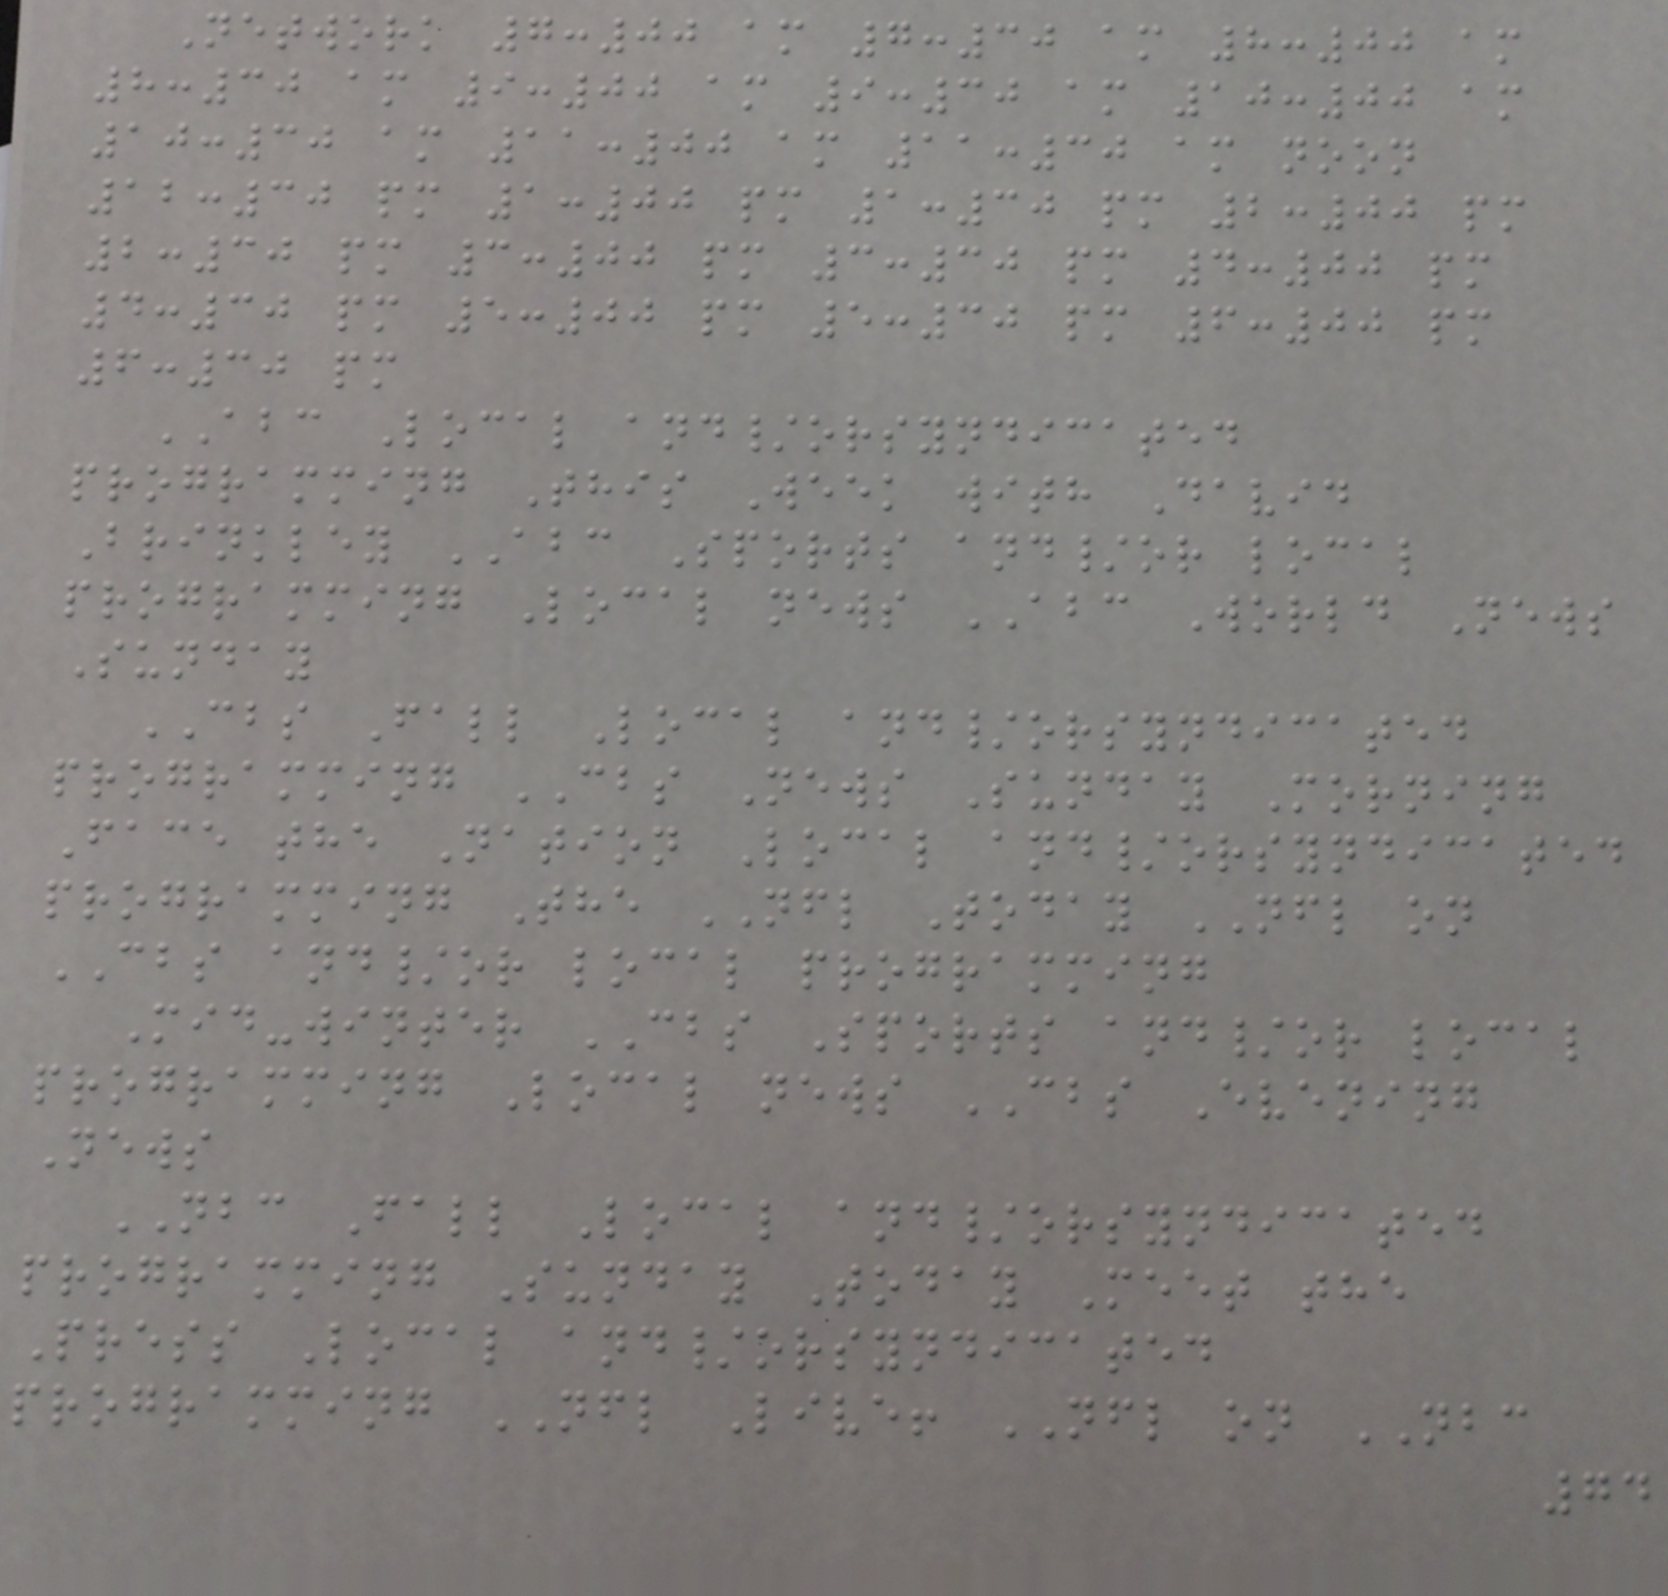Network 7:00 am 7:30 am 8:00 am
8:30 am 9:00 am 9:30 am 10:00 am
10:30 am 11:00 am 11:30 am noon
12:30 pm 1:00 pm 1:30 pm 2:00 pm
2:30 pm 3:00 pm 3:30 pm 4:00 pm
4:30 pm 5:00 pm 5:30 pm 6:00 pm
6:30 pm
ABC Local and/orsyndicated
programming This Week with David
Brinkley ABC Sports and/or local
programming Local news ABC World News
Sunday
CBS Fall Local and/orsyndicated
programming CBS News Sunday Morning
Face the Nation Local and/orsyndicated
programming The NFL Today NFL on
CBS and/or local programming
Mid-winter CBS Sports and/or local
programming Local news CBS Evening
News
NBC Fall Local and/orsyndicated
programming Sunday Today Meet the
Press Local and/orsyndicated
programming NFL Live! NFL on NBC
74
